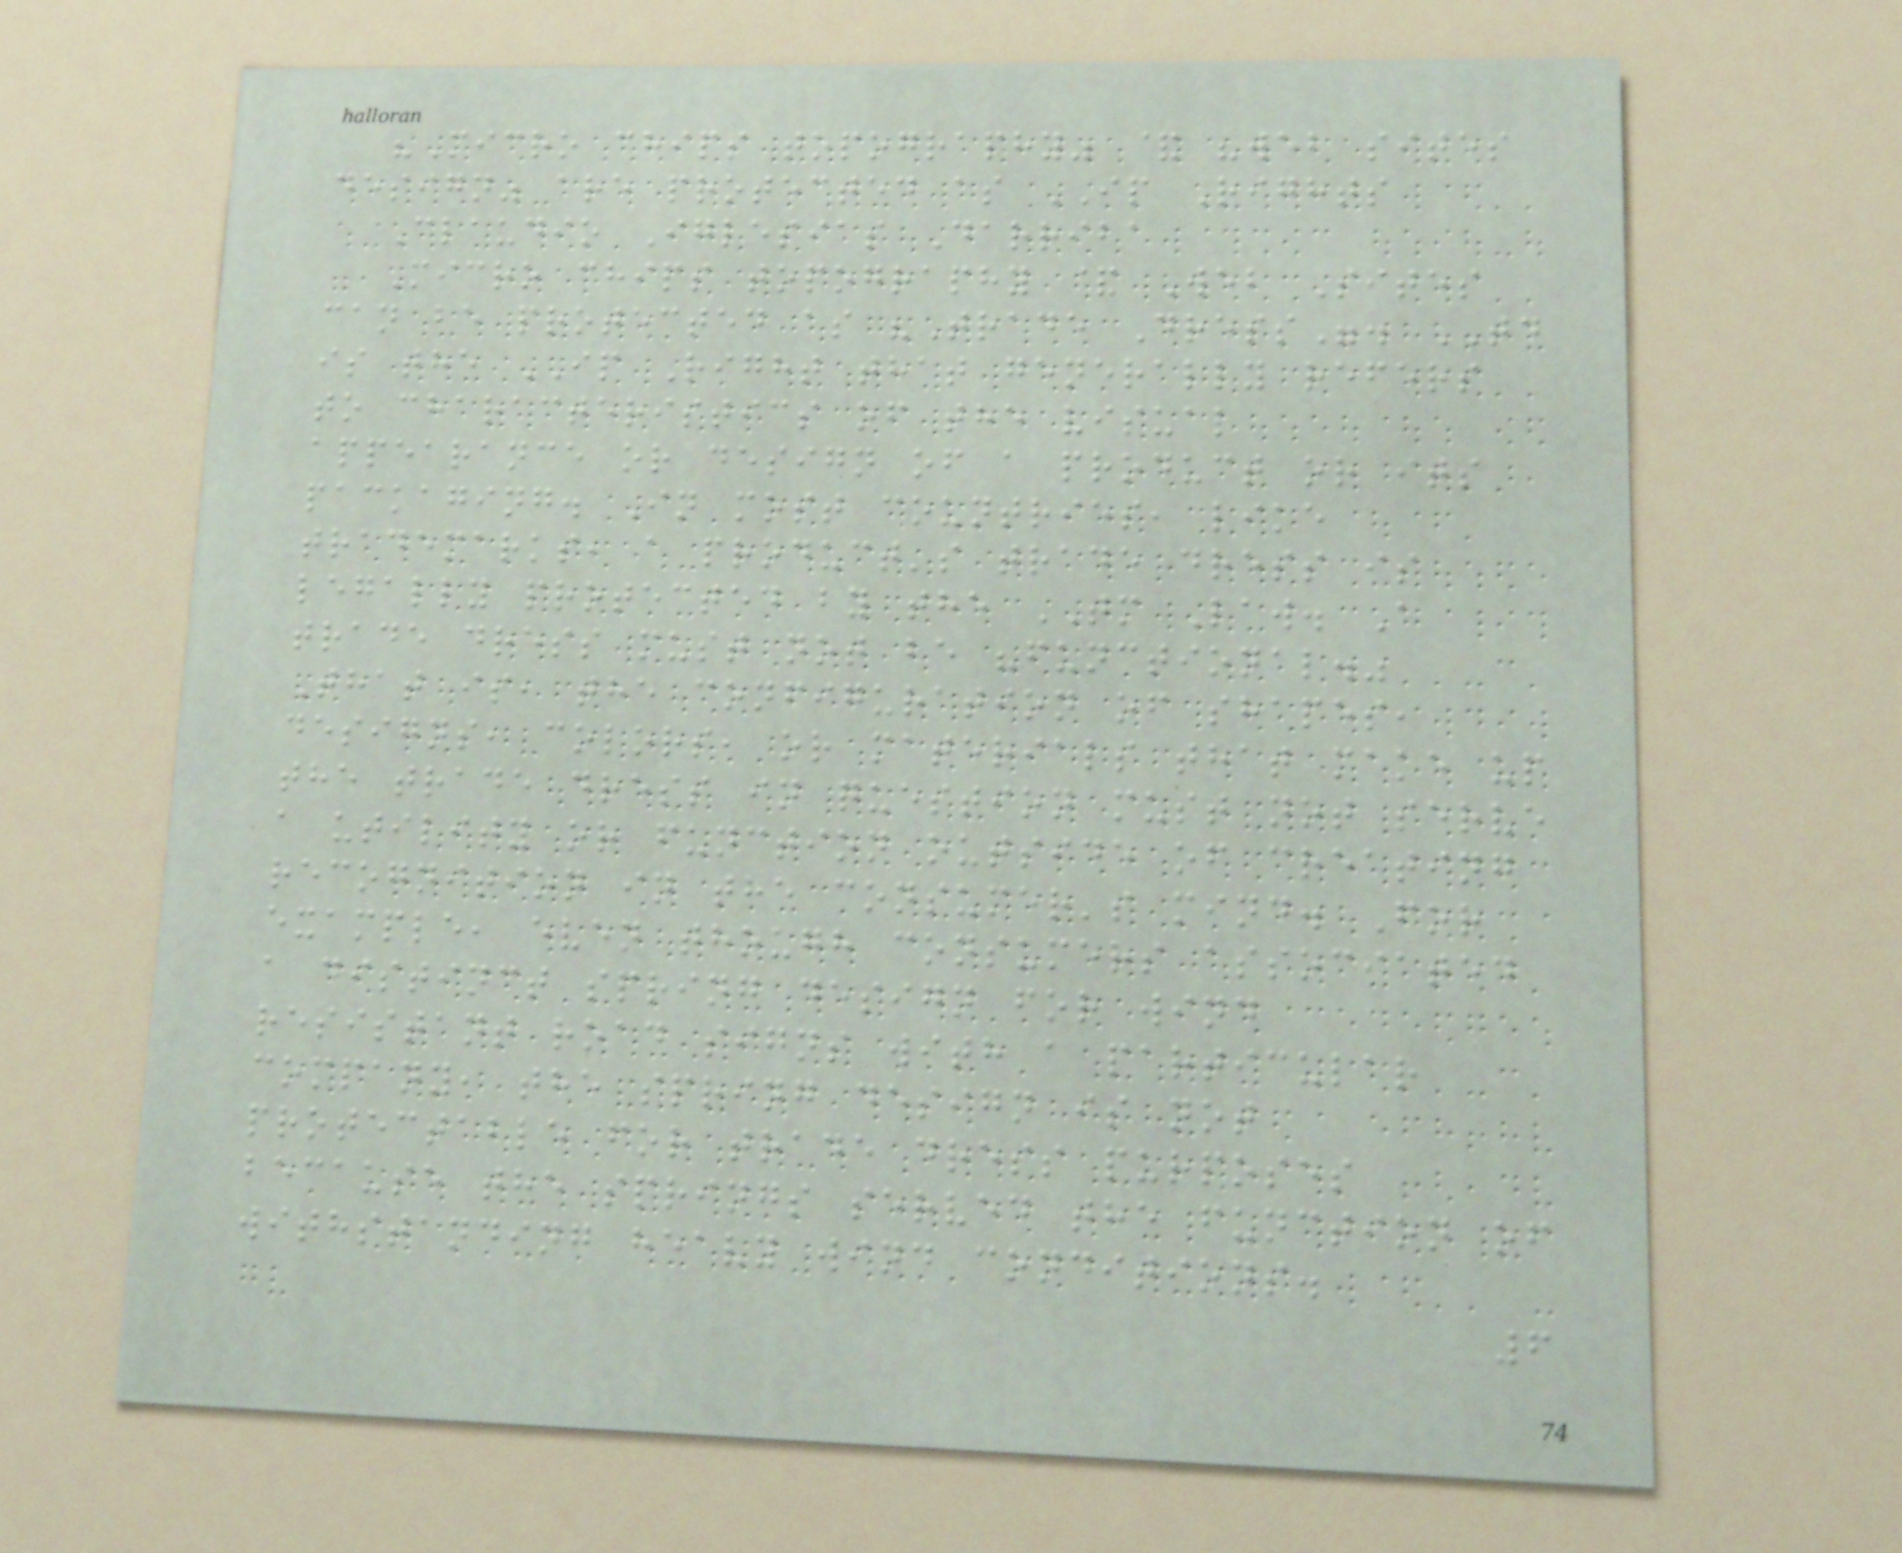"Micro chips topography" & "web sites
design" are protected as IP Rights
Claudio Iglesias Darriba
Micro chips topography & Web Sites
can be protected as "Trade Dress". TD
is the IP Right that generally refers
to characteristics of the visual
appearance or design of a product or its
packaging. In most countries, like
trademarks, a product's trade dress is
legally protected by the TM Law. A
trade dress must not be "functional."
That is, the configuration of shapes,
designs, colors, or materials that make up
the trade dress in question must not serve
a utility or function outside of creating
recognition in the consumer's mind. For
example, even though consumers associated
a distinct spring design for wind
resistant road signs with a particular
company, the spring design is not
protectable for trade dress purposes
because the springs served the function of
withstanding heavy wind conditions.
6
